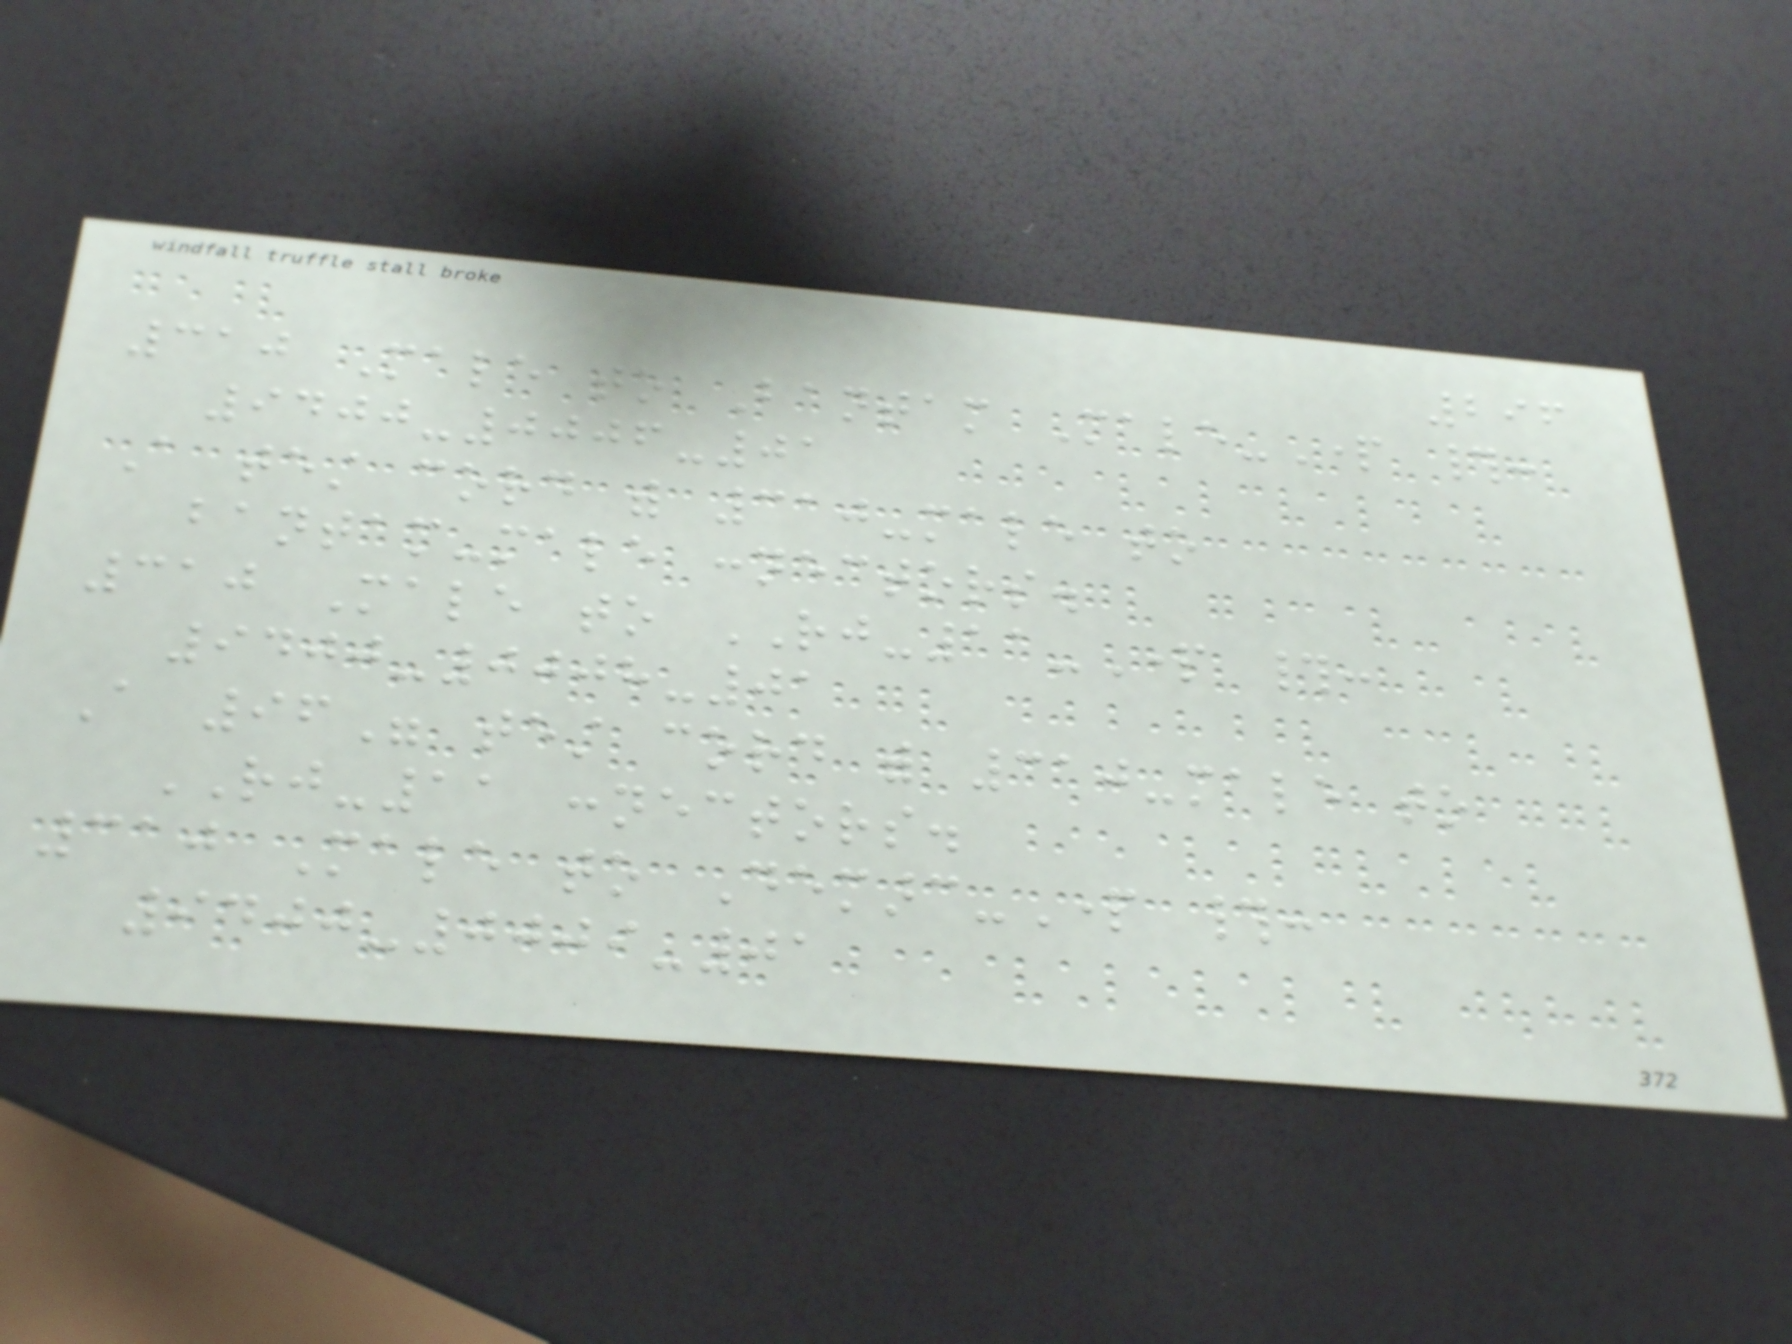296
310 Male to Bantam Male-Part #:
9400-0006-01
A test cord with 310-male to
bantam-male connectors.
310 Male to RJ-11-Part #:
9400-0008-01
A 96" test cord with 310-male to
RJ-11 connectors.
310 Male to Demarc-Part #:
9400-0009-01
